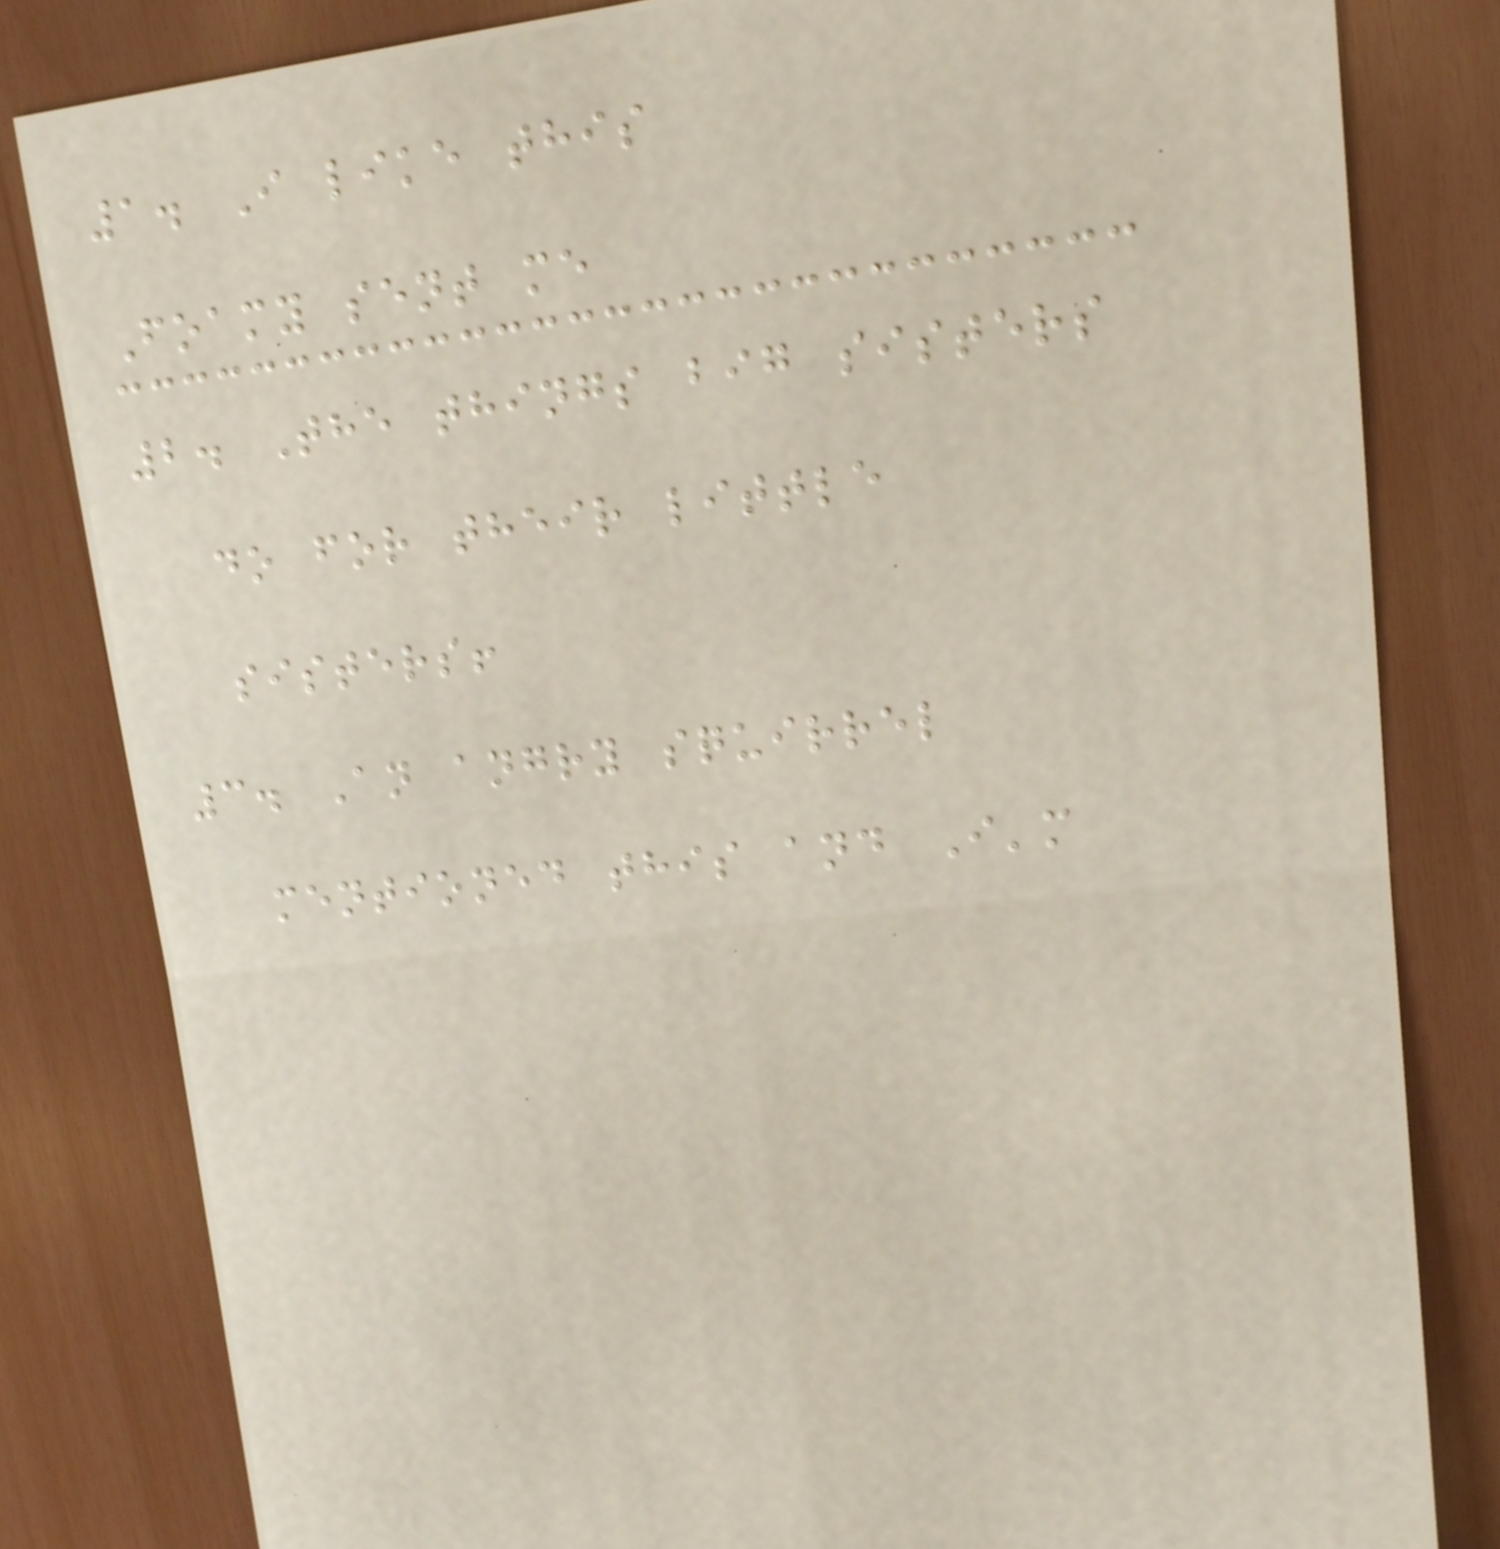1. I like this
Foamy sent me
2. The things big sisters
do for their little
sisters!
3. An angry squirrel
mentioned this and I'm
